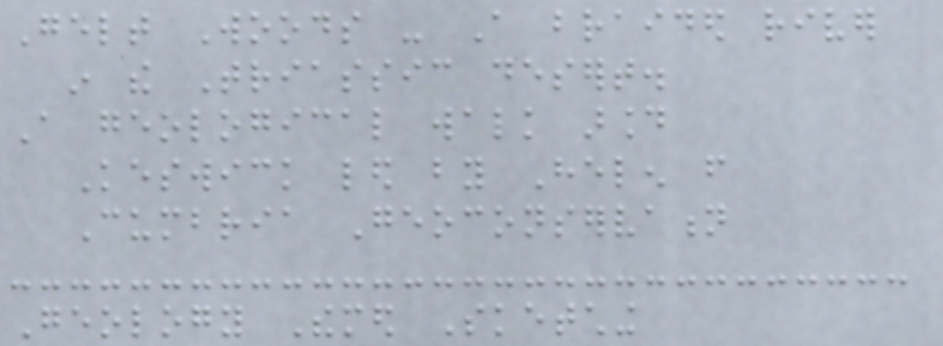Gelt Woods - A braided river
in the Triassic desert.
A geological walk around
Keswick led by Helen from
Cumbria Geoconservation
Geology Themed Sketching
